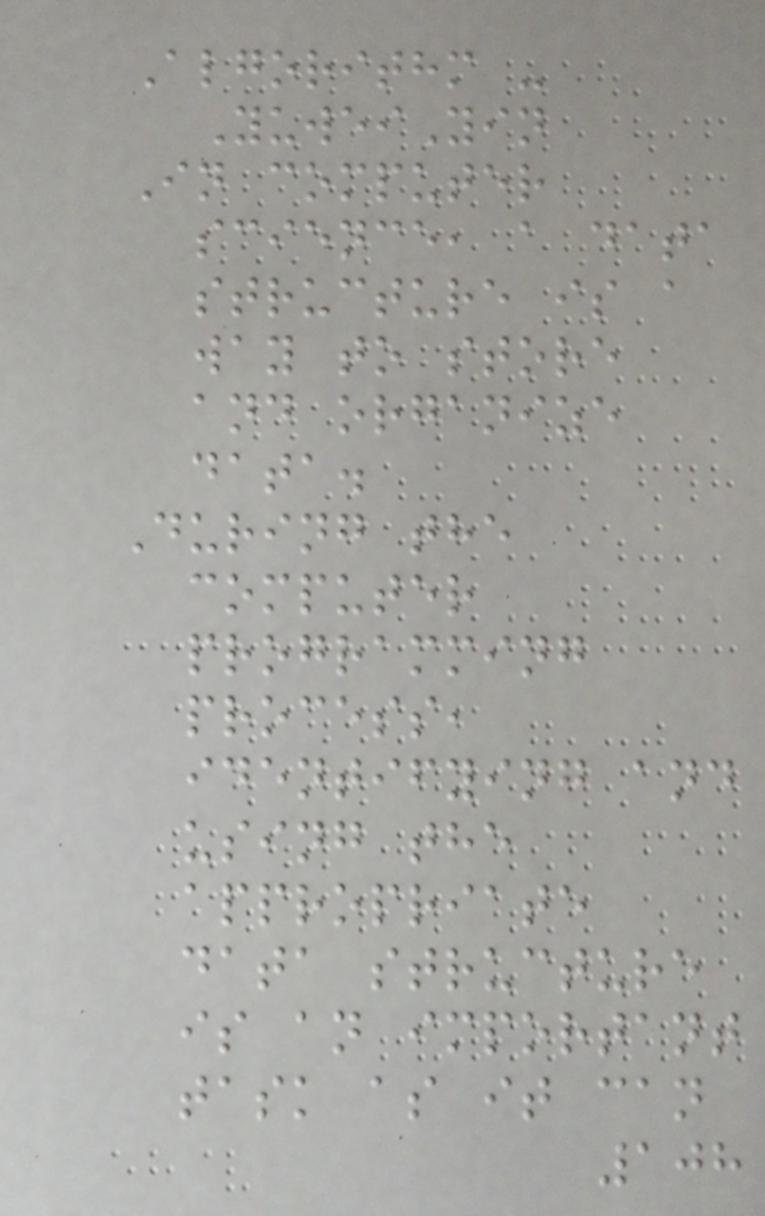Algorithm -
YuweiYin
In computer
science, a data
structure is a
way to store
and organize
data.
During the
computer
programming
process,
identifying and
using the
appropriate
data structure
is an important
task as it can
108
